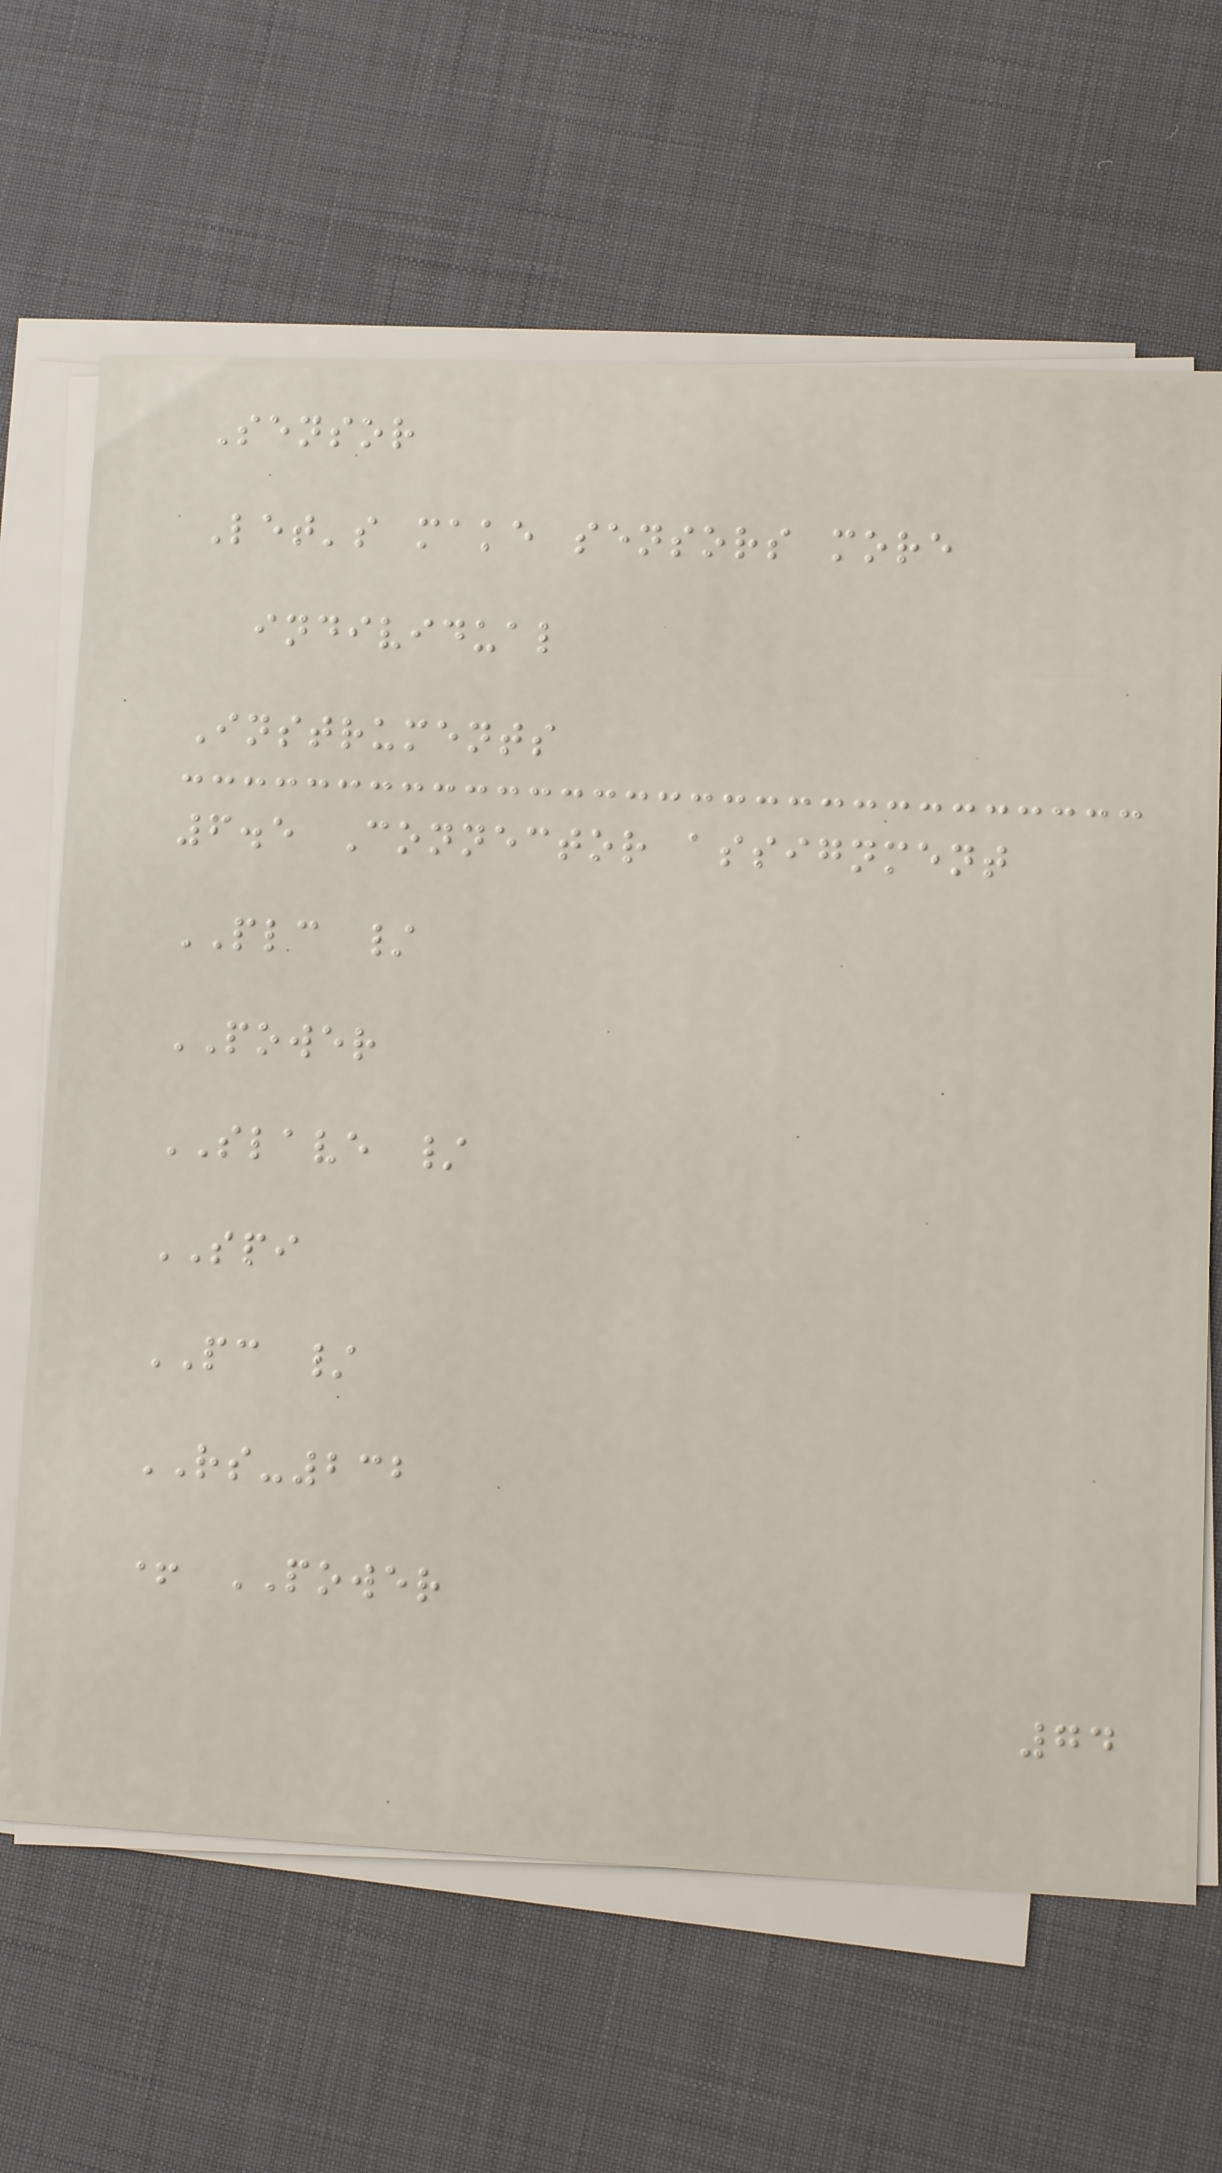Sensor
Let's make sensors more
individual
Instruments
6.5 Connector assignment
PLC /
POWER
SLAVE /
SPI
PC /
RS-232
+ POWER
74
